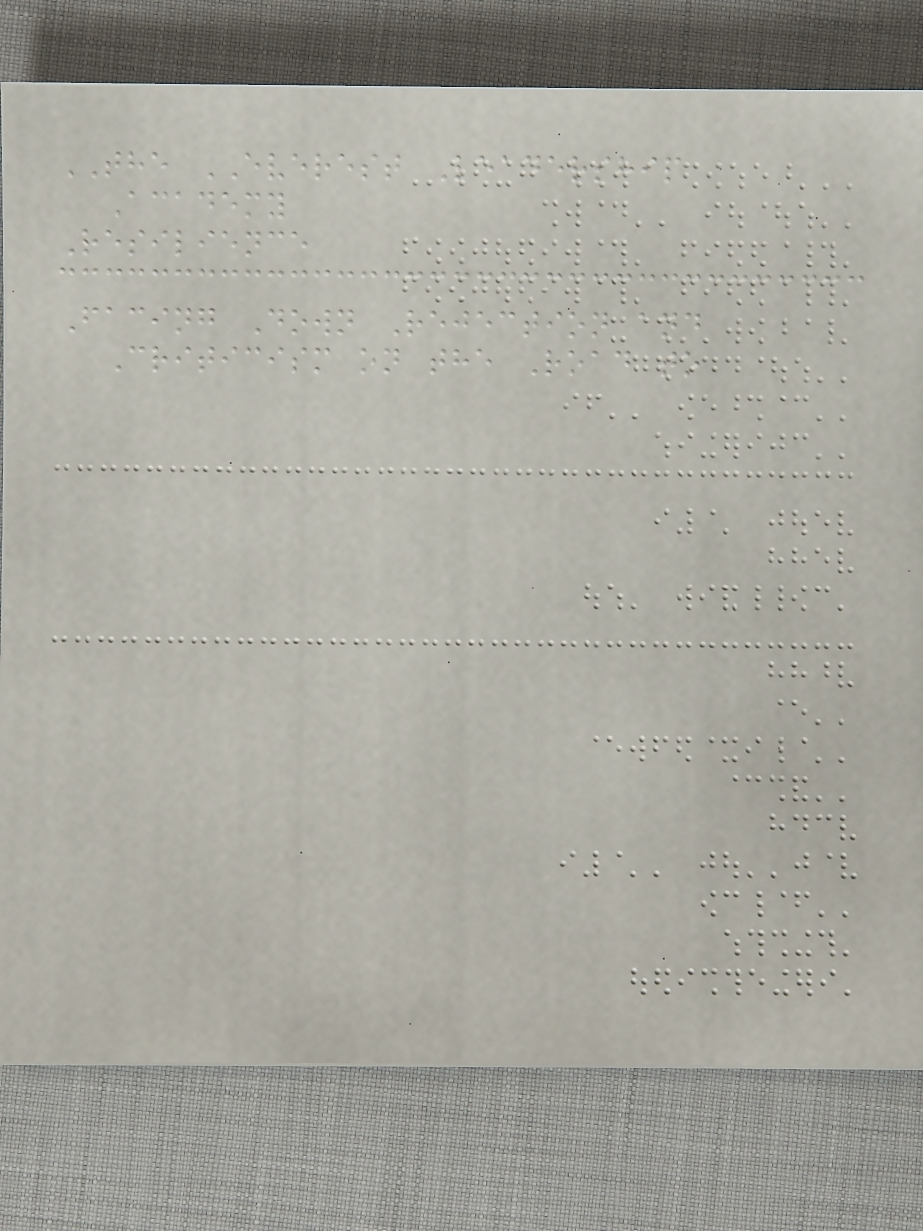THE EVEREST Leadership
Academy
Resilience
Facing Down Rejection and
Criticism on the Road to
